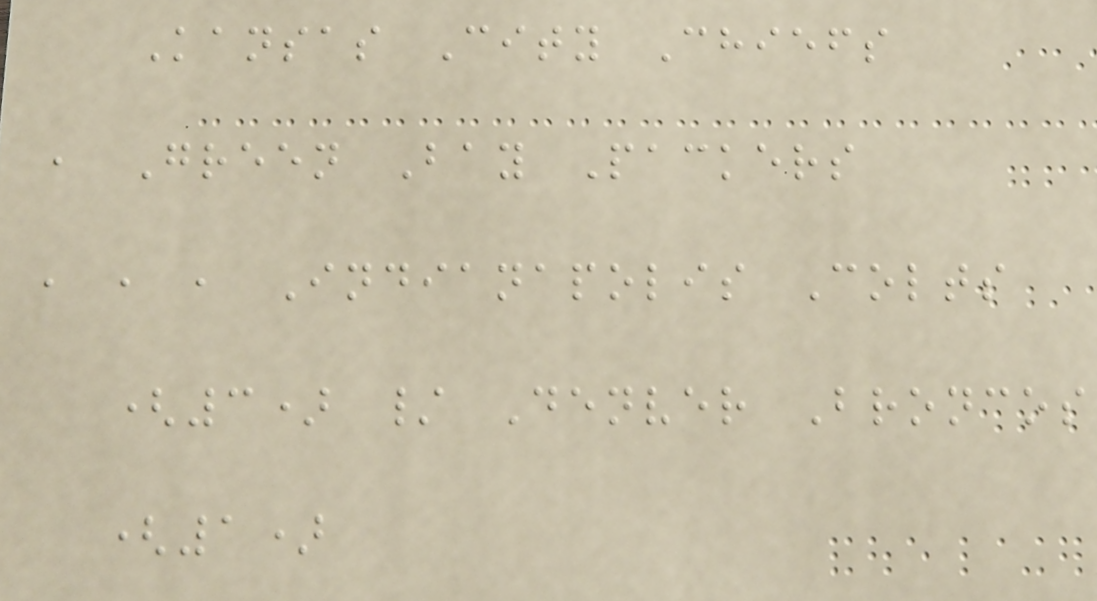Kansas City Chiefs
, Green Bay Packers
, , , Indianapolis Colts
(3) / Denver Broncos
(1)
